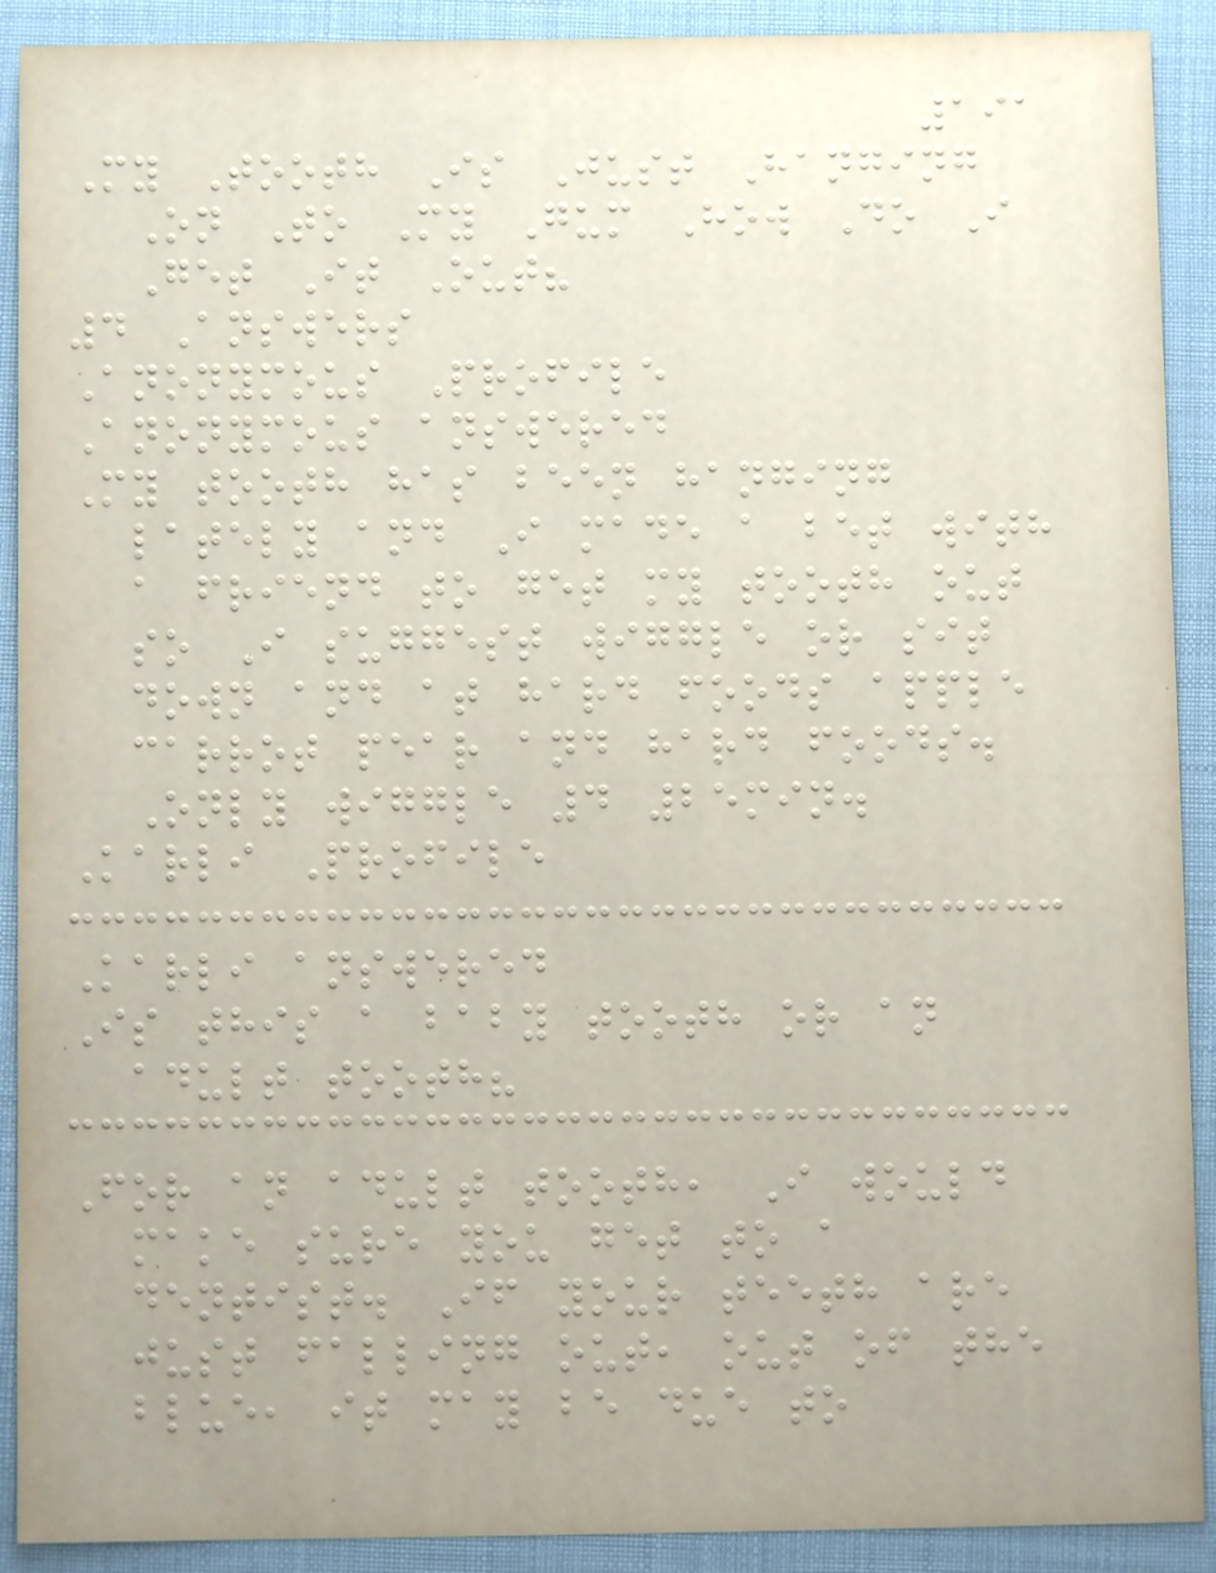191
My Tooth Is Just Hanging
On To My Gum How Do I
Get It Out?
4 Answers
Anonymous Profile
Anonymous answered
My tooth has been hanging
lately and I made a bet with
a friend to get my tooth out
so I suggest wiggle or sit
down and at hard foods apple
carrot pear and hard foods.
Only wiggle 4 25min.
Karli Profile
Karli answered
Is this a baby tooth or an
adult tooth?
For an adult tooth, I would
make sure you get to a
dentist. If your teeth are
just falling out, out of the
blue, it may be due to
